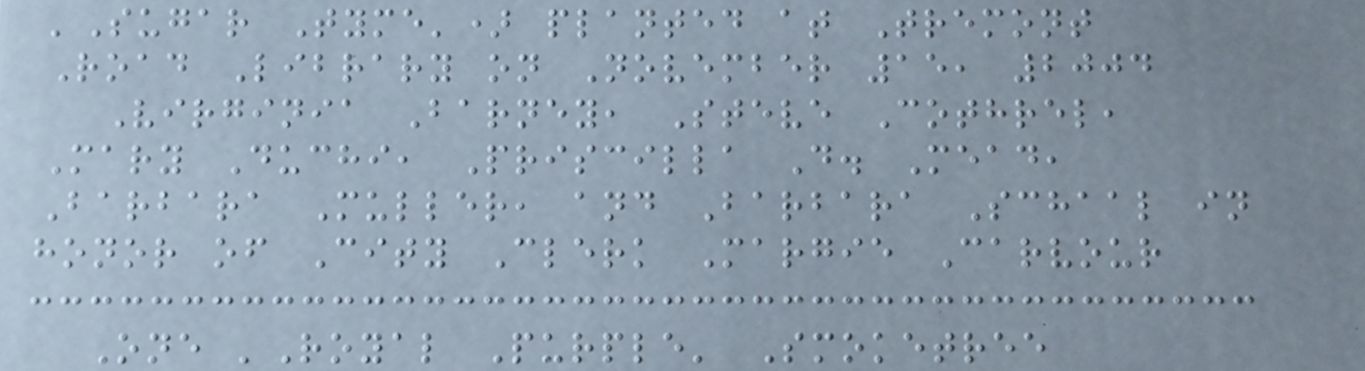'Sugar Tyme') planted at Tremont
Road Library on November 15, 2004
Virginia Barney, Steve Cothrel,
Mary Duchi, Priscilla D. Mead,
Barbara Muller, and Barbara Schaal in
honor of City Clerk Margie Carvour
One 'Royal Purple' Smoketree
